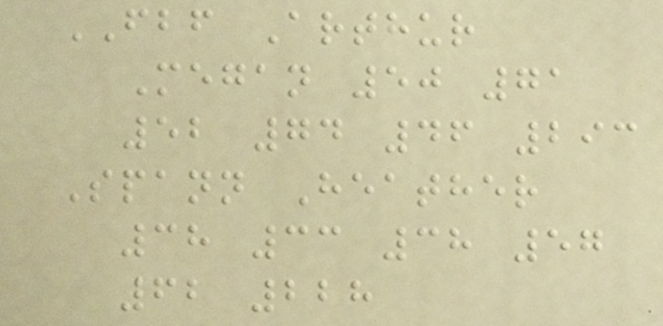FBF Arthur
Megan 50 71
52 74 46 293
Spann Heather
38 33 38 57
62 228
